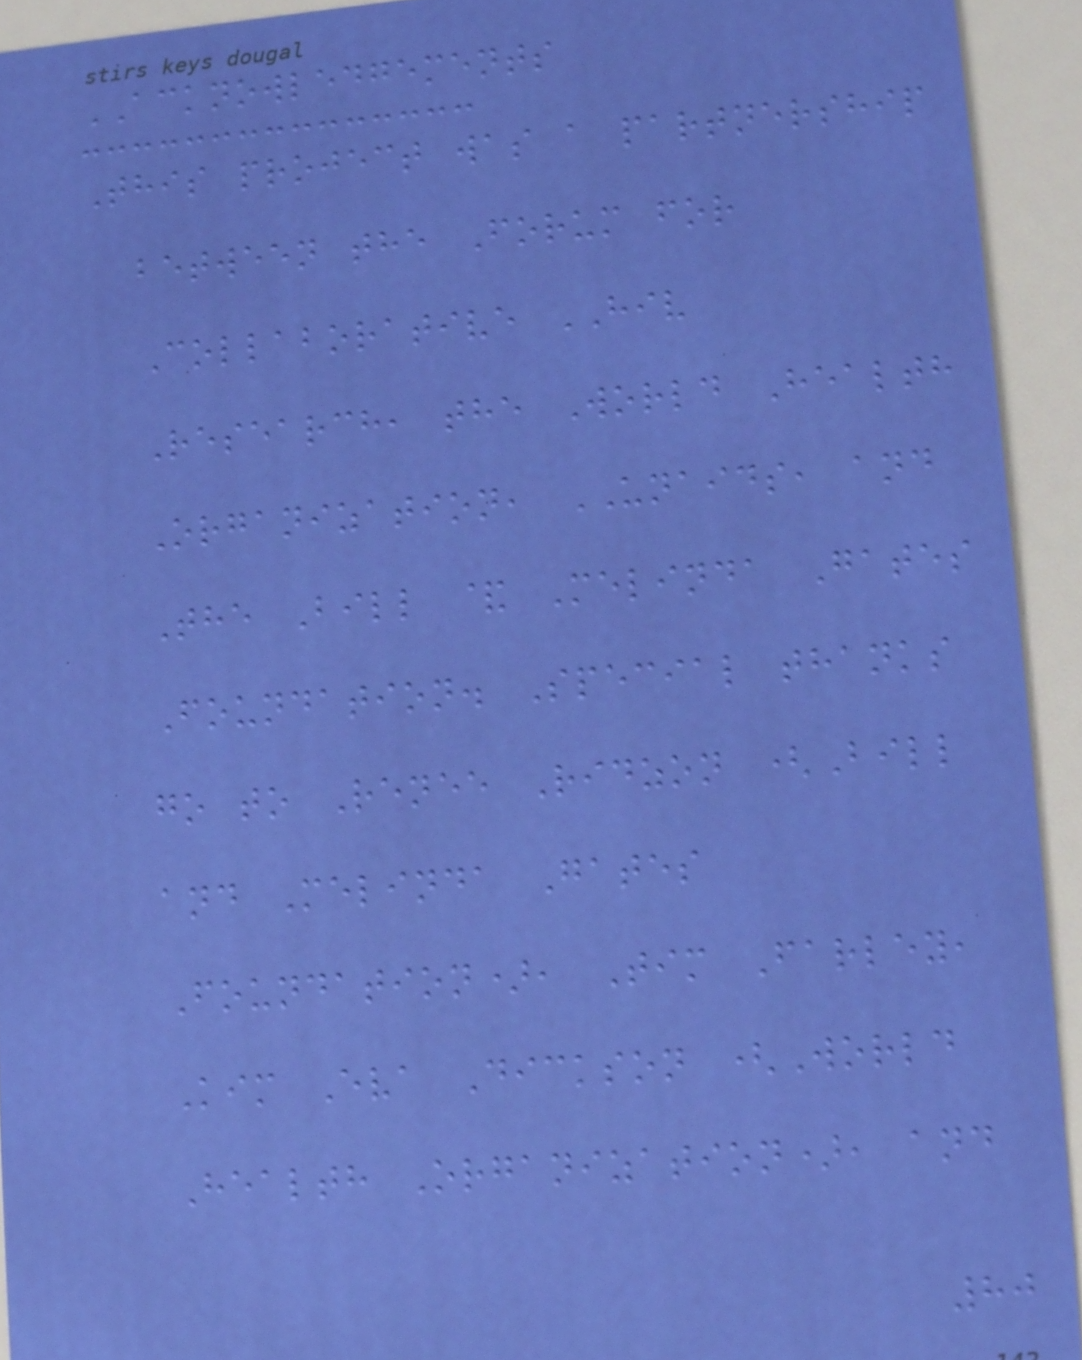ACKNOWLEDGEMENTS
This project was a partnership
between the Forum for
Collaborative HIV
Research, the World Health
Organization, UNAIDS, and
The Bill & Melinda Gates
Foundation. Special thanks
go to Renee Ridzon (Bill
and Melinda Gates
Foundation), Tim Farley,
Kim Eva Dickson (World
Health Organization), and
80
